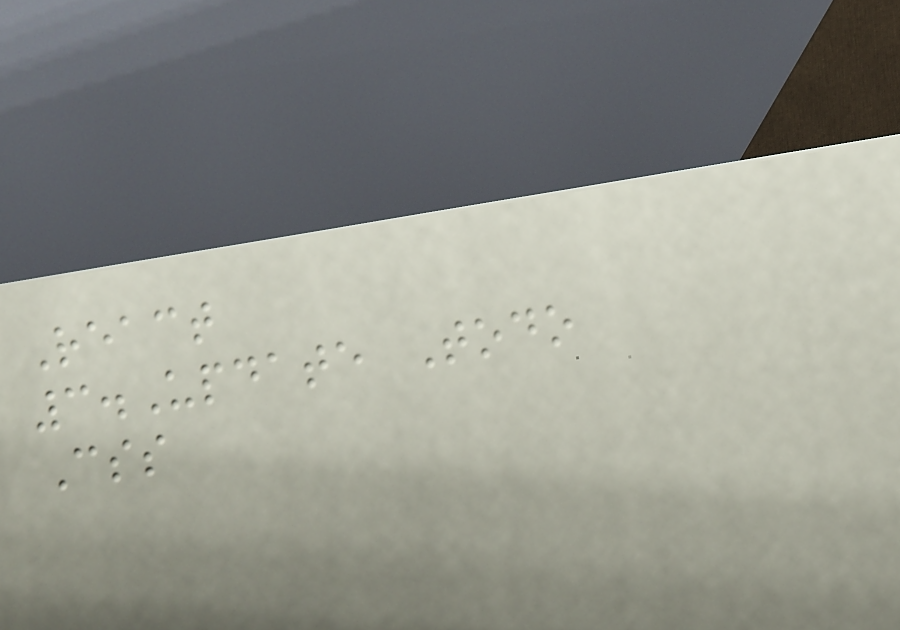React
3.Update Todo
Css
